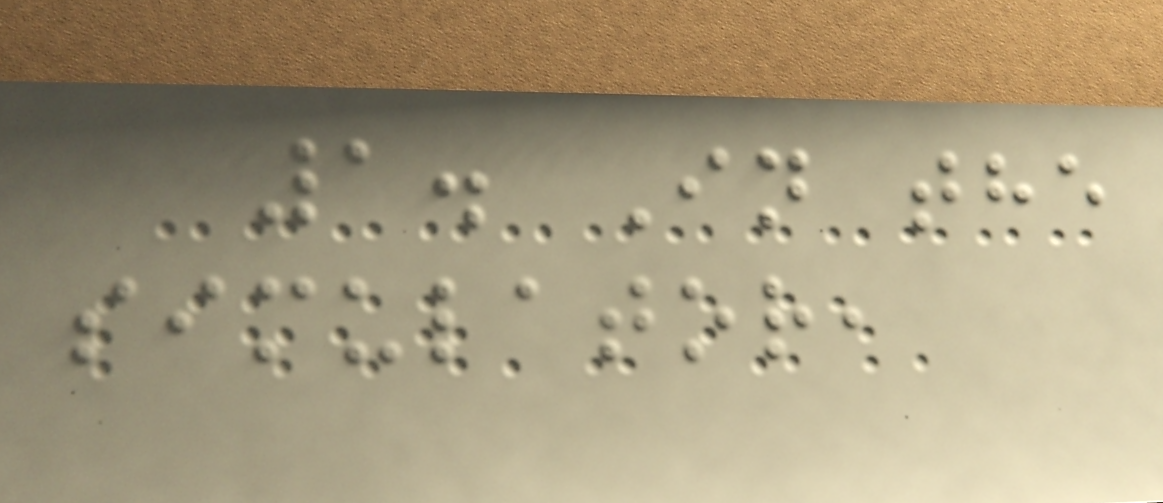1. In the
simulator,
